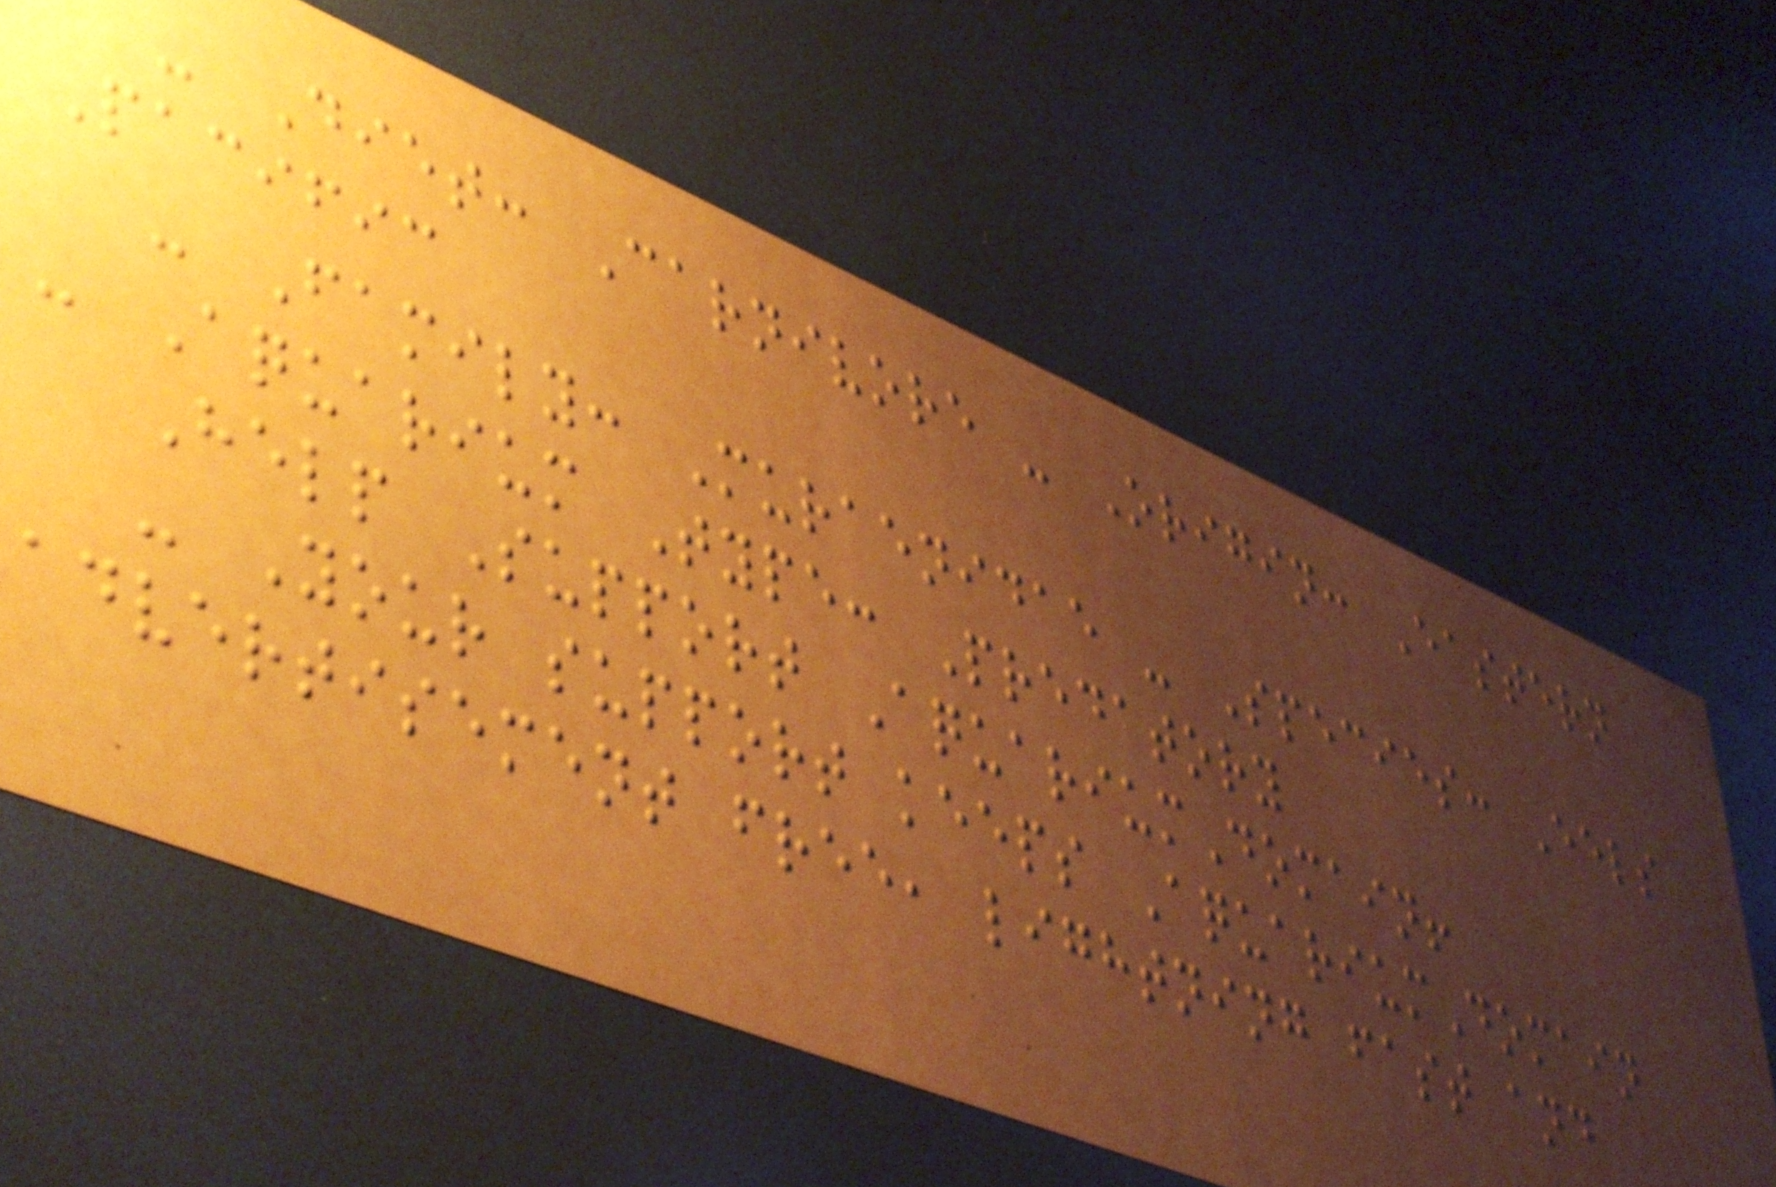- Diet: Carnivore - Origin: Eastern
Pacific
- Family: Muraenidae - Species: Eels
- Aquarium Type: Predatory
Help Support AquariumDomain!
- Your support keeps AquariumDomain
advertisement free, lightning fast and
